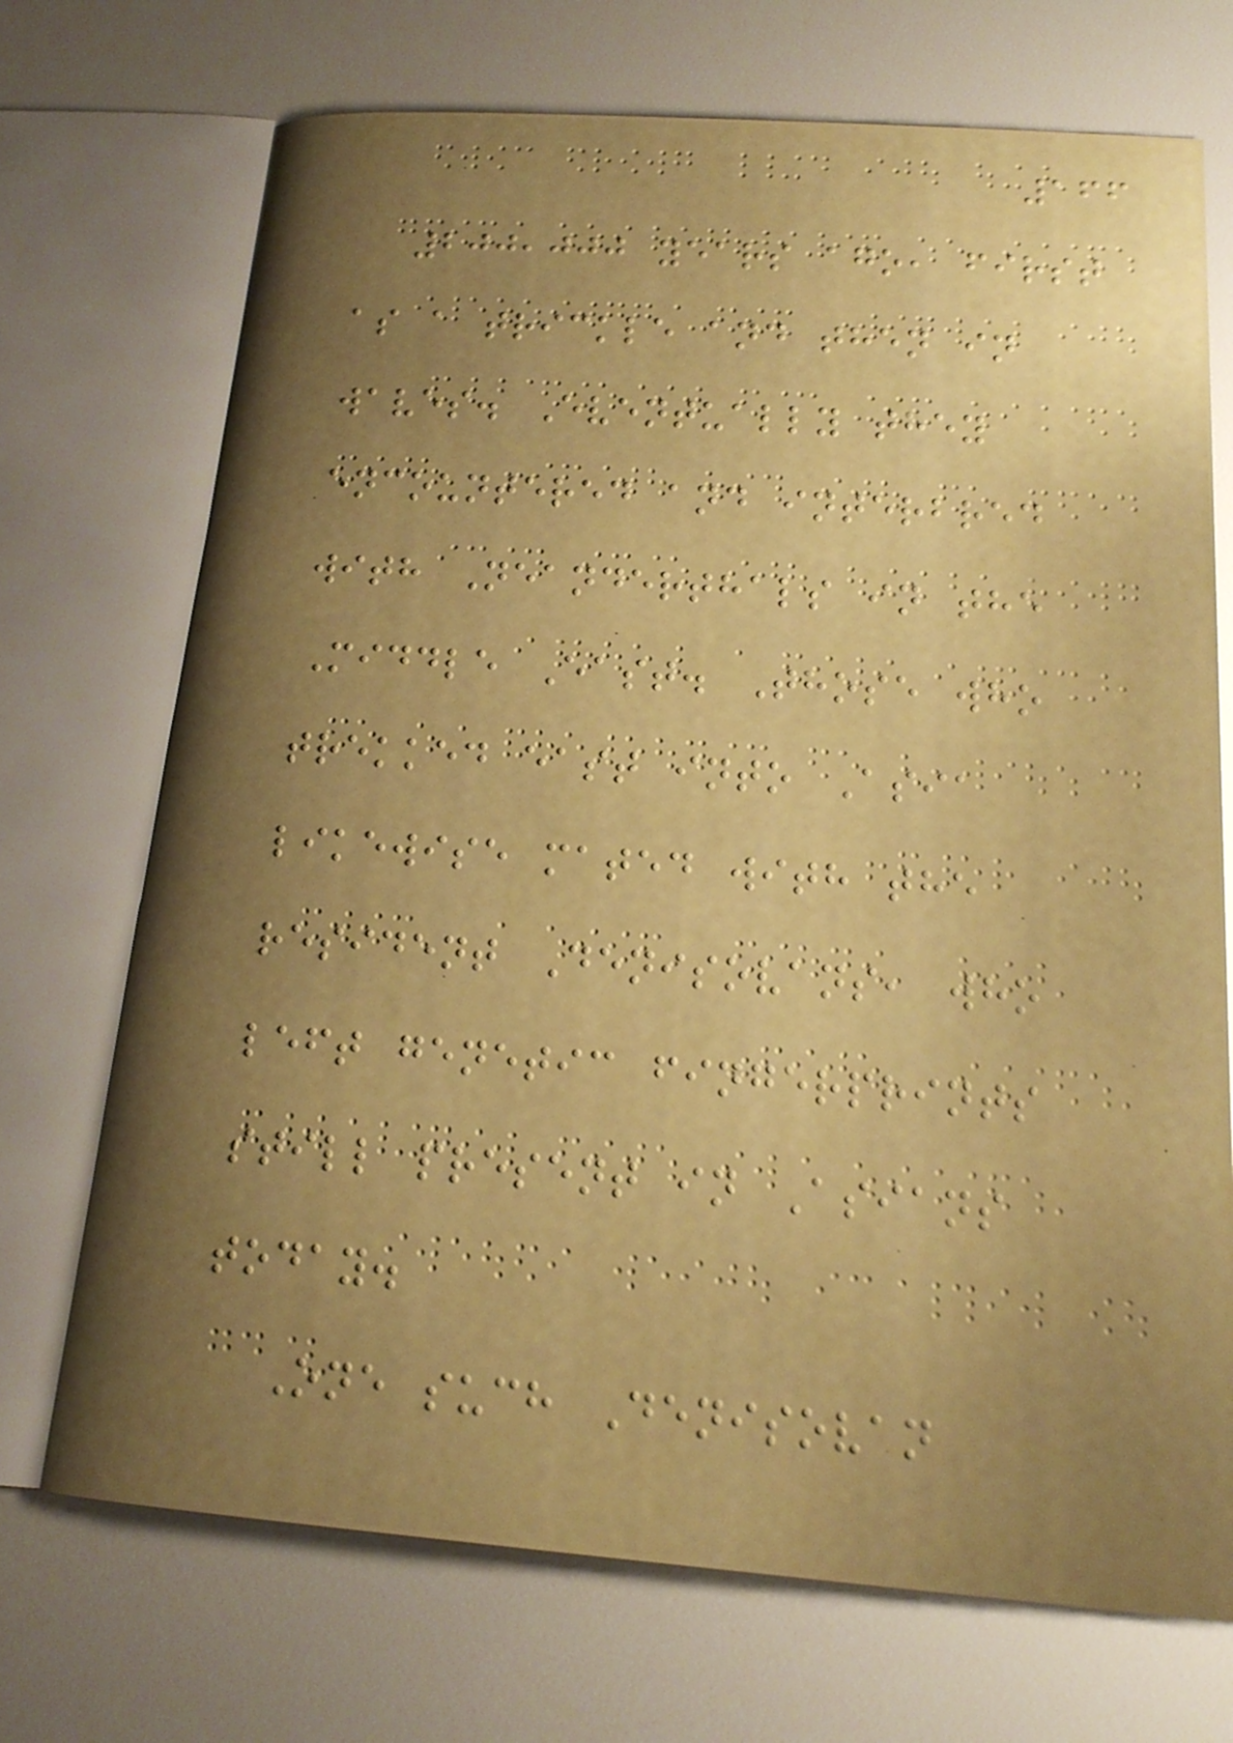166
200,000 years ago, first
as a trickle and then in
waves. Eventually they
encountered and interbred
with Neanderthals in the
Middle East. Those who
trekked east into Asia
likewise mated with the
resident Denisovans, who
left genetic fingerprints
still present in Asians
today.
One such Denisovan
